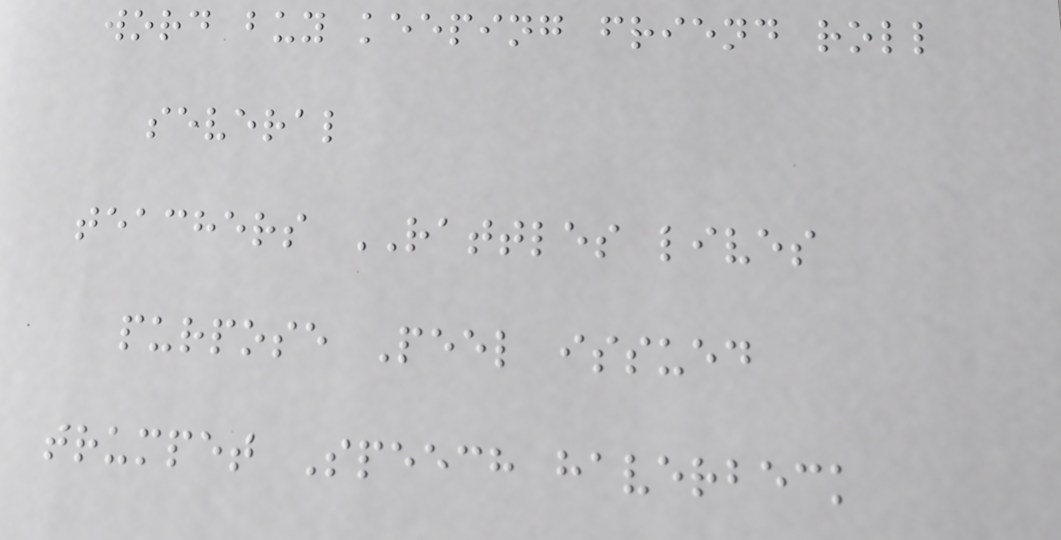word buy keeping friend roll
several
teachers RATTLES lives
purpose Peel issued
trumpet Speech haverbeck
